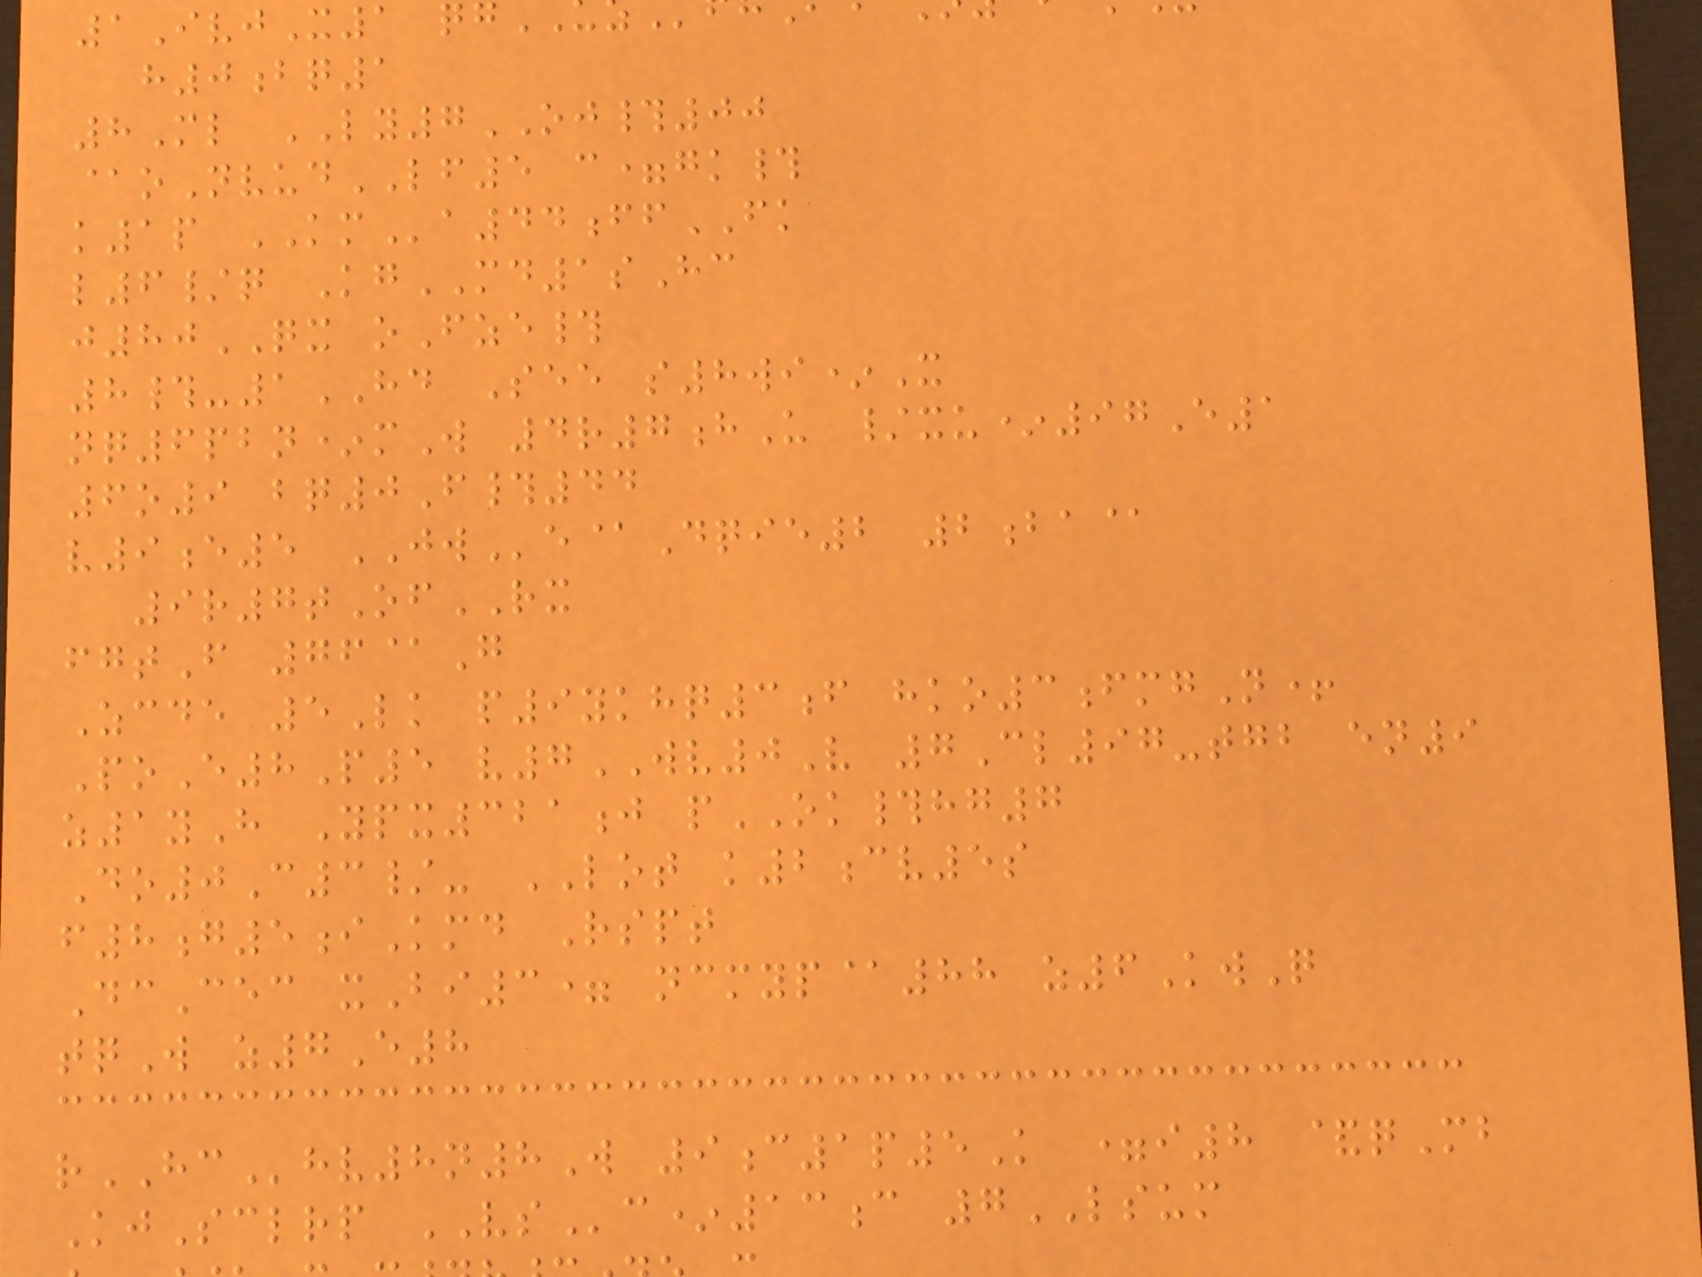1IvjX1 qg
h0bq1
8Ml LY7OJ#00
@oNvudLF5 c=gk#
k1p KMa44ffFK
l6/q KgMD1sHc
j80QX oFze#
8#-1HD See s8wi*X
nq6pbn*mW 4r7hU /xu*97E1
6o9 bq0F#44
v9e5 JWe@Dqie2 2ba@
9r7tOfRX
fgtF 76@G
Zcde 5Lk p9ykhq3f hko3fmgN+
PoE8P5 v7WV0V 7Cl97-tgb en9
z1yH Ypx321j pOK#hg7
Do0C3/- LOT k2cv5s
f8g5iKmd Rspt
DcCec xBi3= ncmyp@88 z6KwQ
tqW z7E8
rHChv8n8W 9c1p5K =i8 &qMb
KjSclrp VSc*13c 7LSUM
